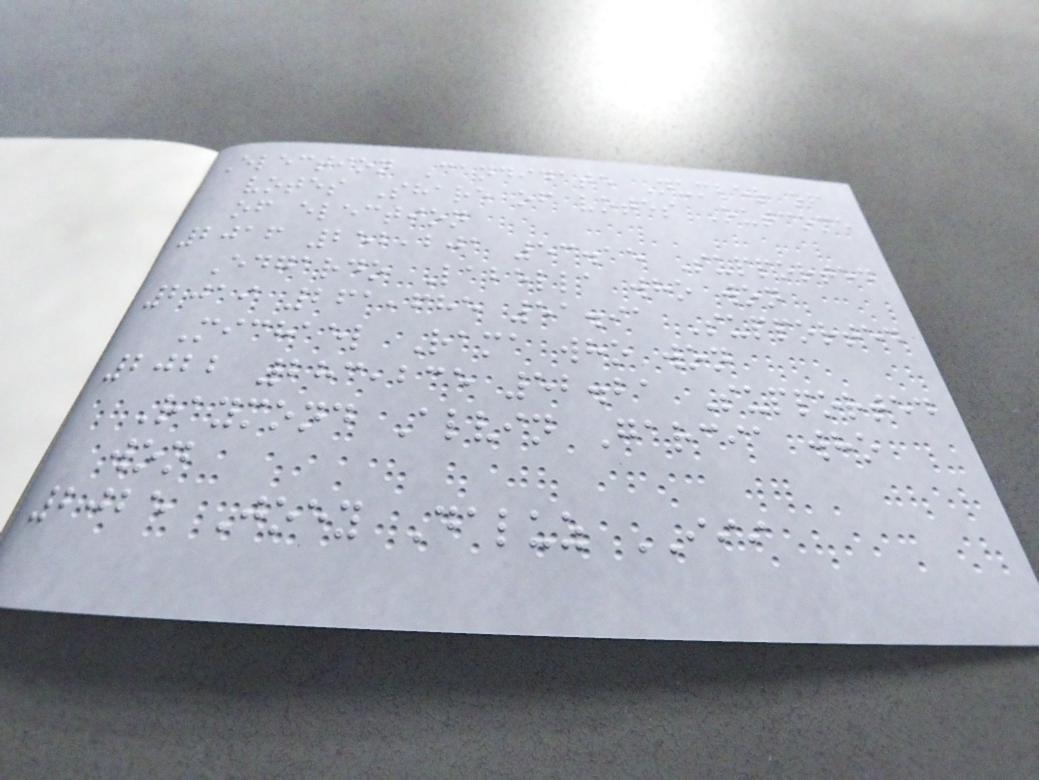Election Candidate Number of
votes Share of votes Outcome
of election
2016 252,201 53.15 Supported
Edgardo Labella who won
2019 261,685 51.91 Supported
Michael Rama who won
2022 283,235 52.21 Supported
Raymond Alvin Garcia who
won
2025 Joey Daluz III
